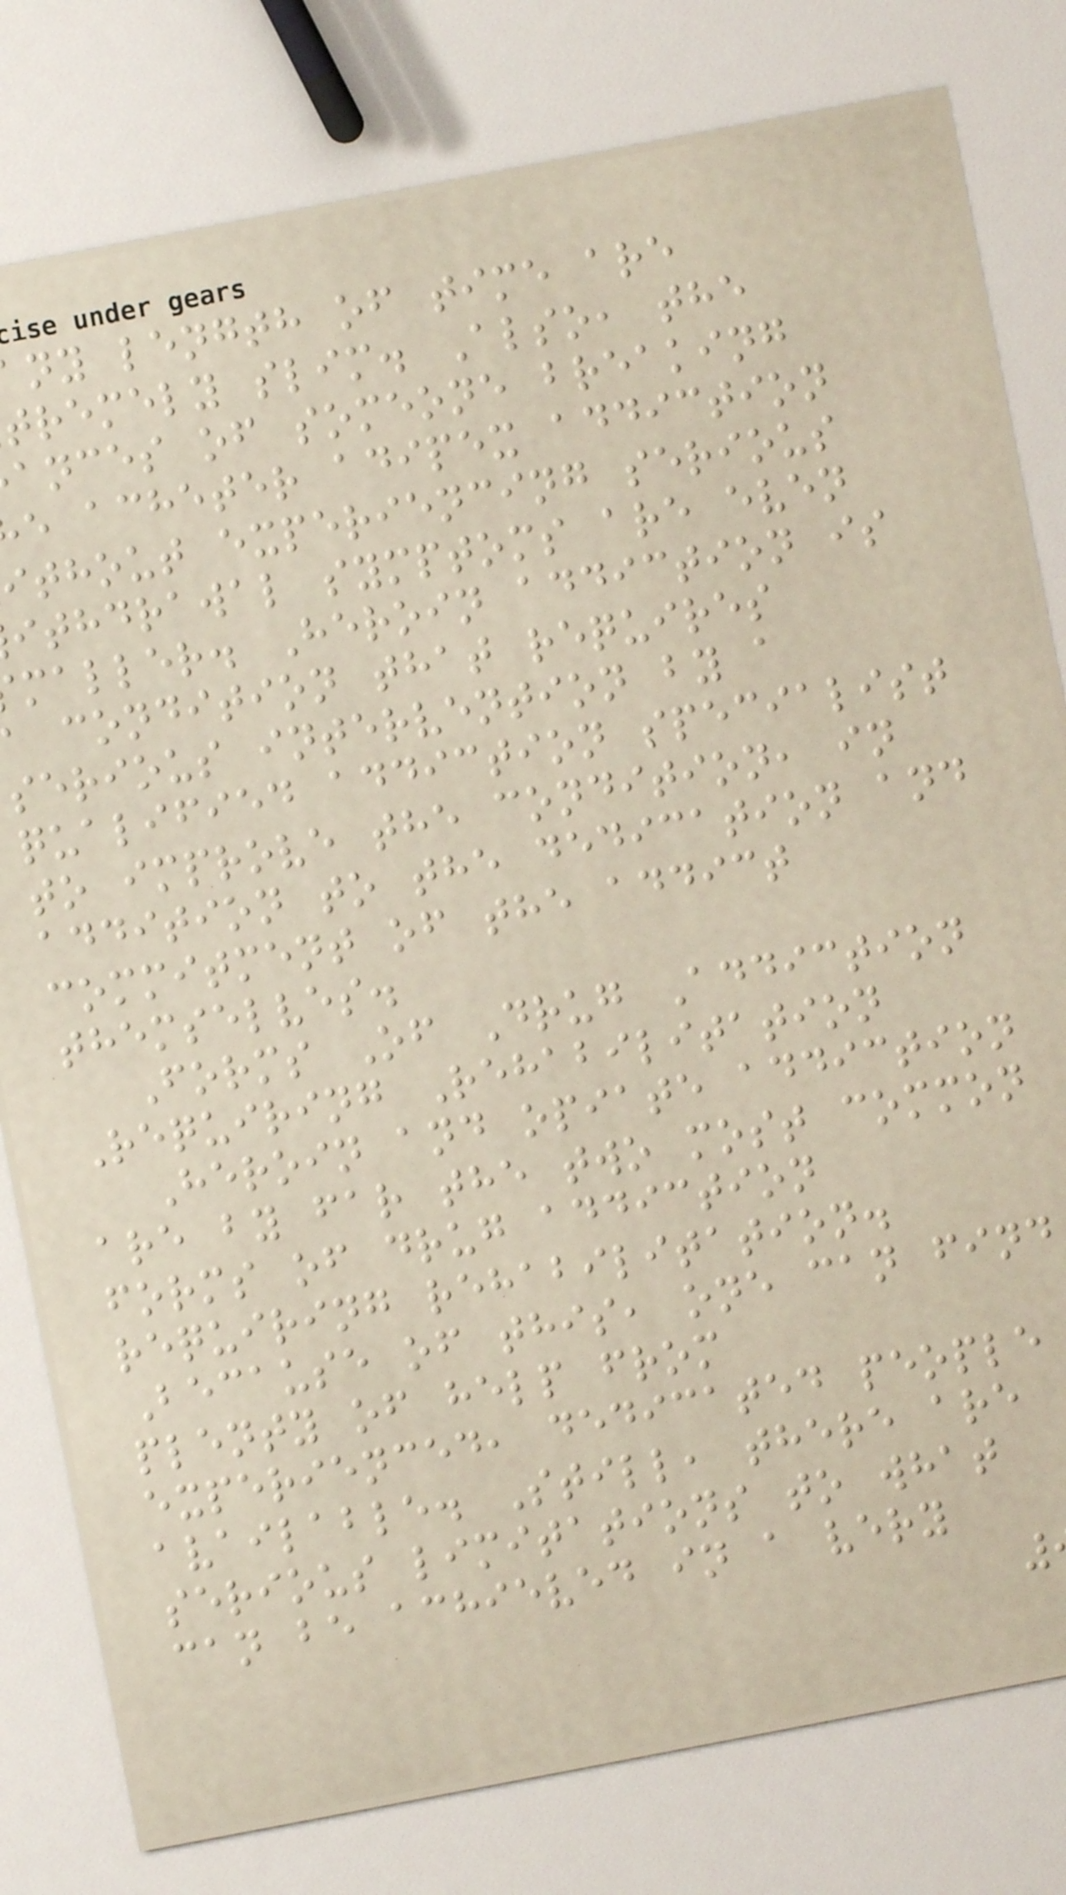ny length of time are
tremely slim. Also, the
ances of someone breaking
e acheter adipex addiction
ithout experiencing serious
ithdrawal symptoms are even
maller. Heroin addiction is
condition that requires
serious intervention by a
qualified addiction specialist
to improve the condition, in
addition to the dedication and
commitment of the addict
themselves.
Forms Of Drug Addiction
Requiring Rehabilitation
Heroin and opiate addiction
are by far the two most common
forms of drug addiction
requiring rehabilitation.
Because of this, one can find
plenty of help from
experienced, dedicated people
available. Still, there are
serious limitations to what
can be achieved in a very
